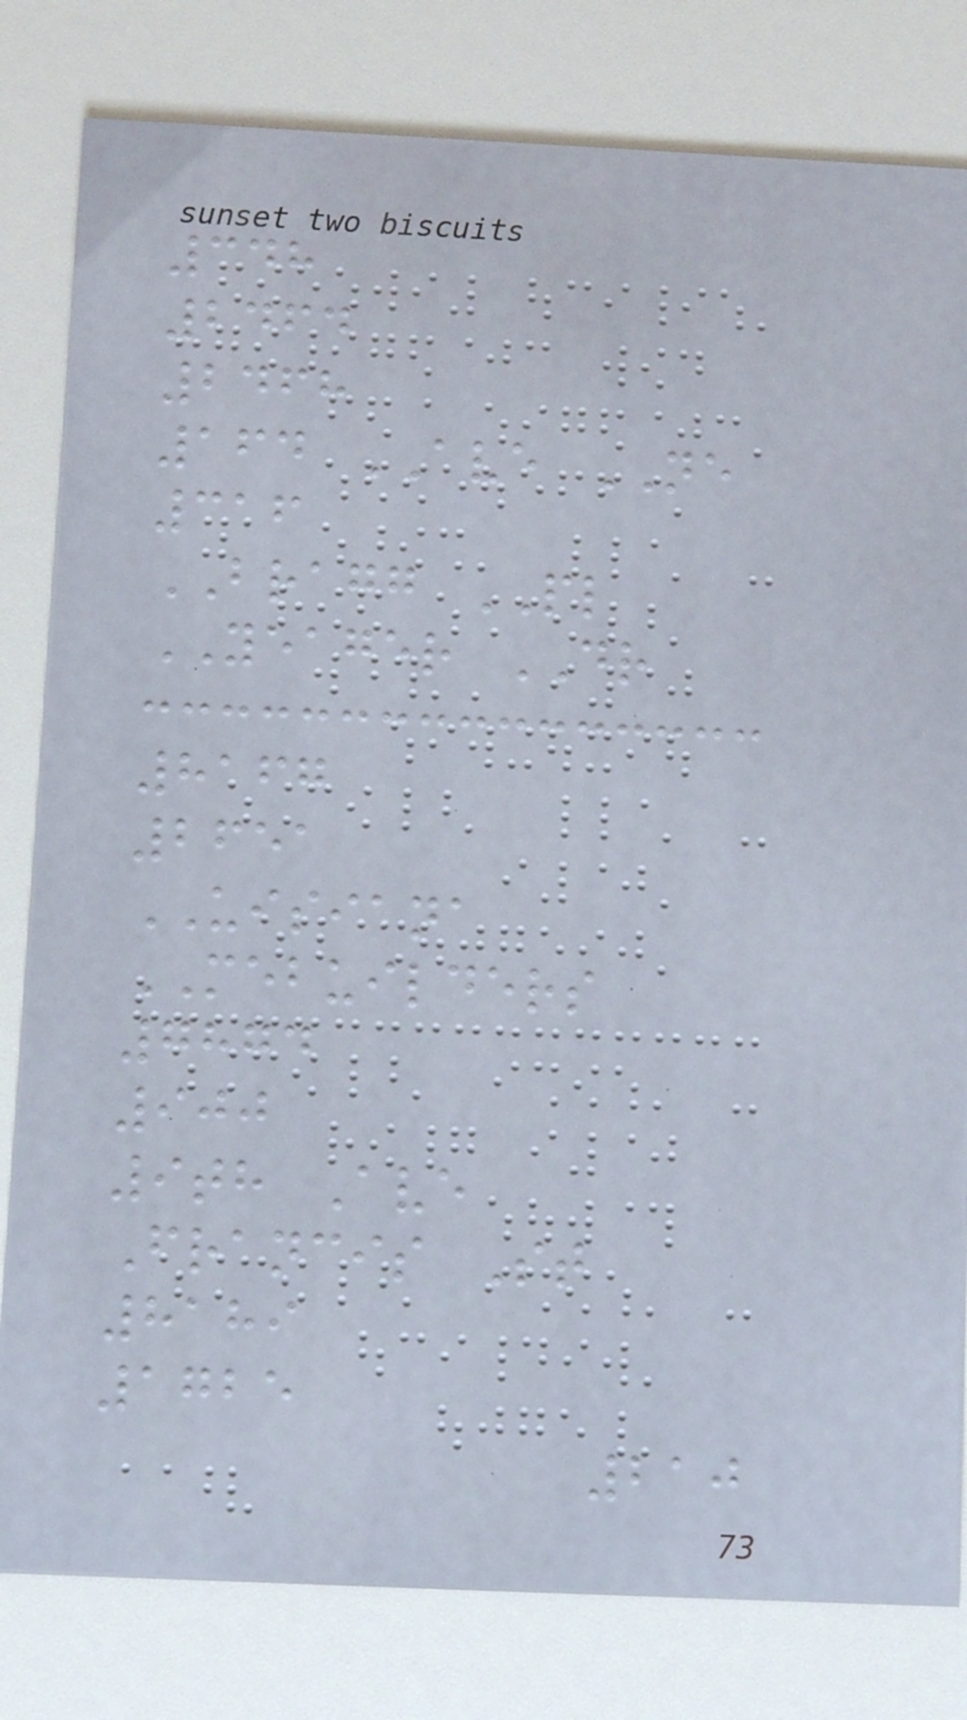348
2464
2468
164 AVE NE
316
BRAGG PL
YEAGER DR
8167
2651
UISIANA
MEBUILDERS
7874
900
9th Ave
Francis St
8189
1725
210
